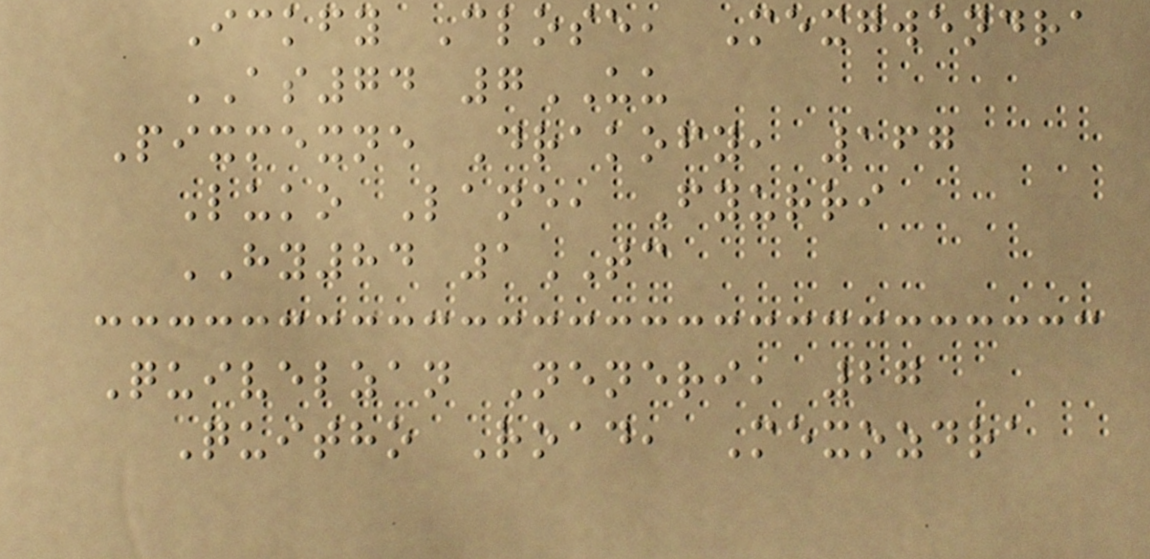Ickfy Close, Mexgwendra
AS74 7UU
Pixmexne Drakofy, 167
Luko Lane, Fyurri
HY84 1TC
Quivelzan Neneri, 27
Quitho Road, Mexozdra
